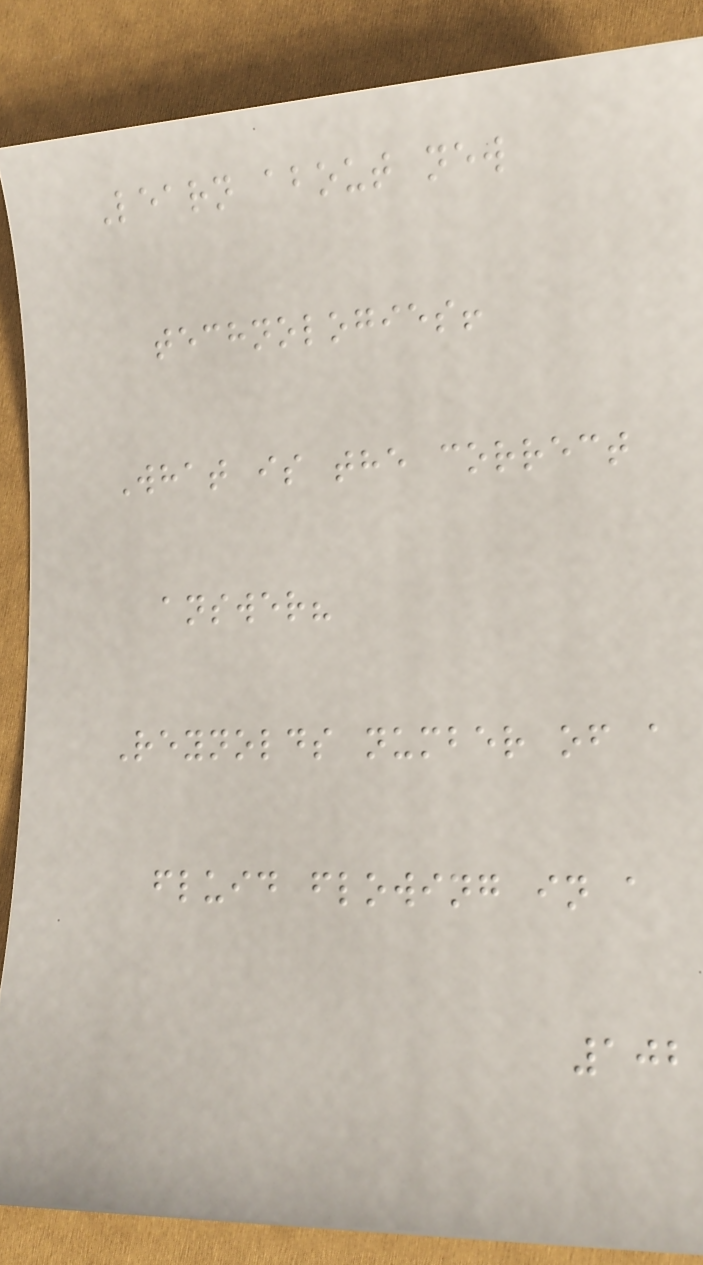Learn about new
technologies!
What is the correct
answer?
Reynolds number of a
fluid flowing in a
102
